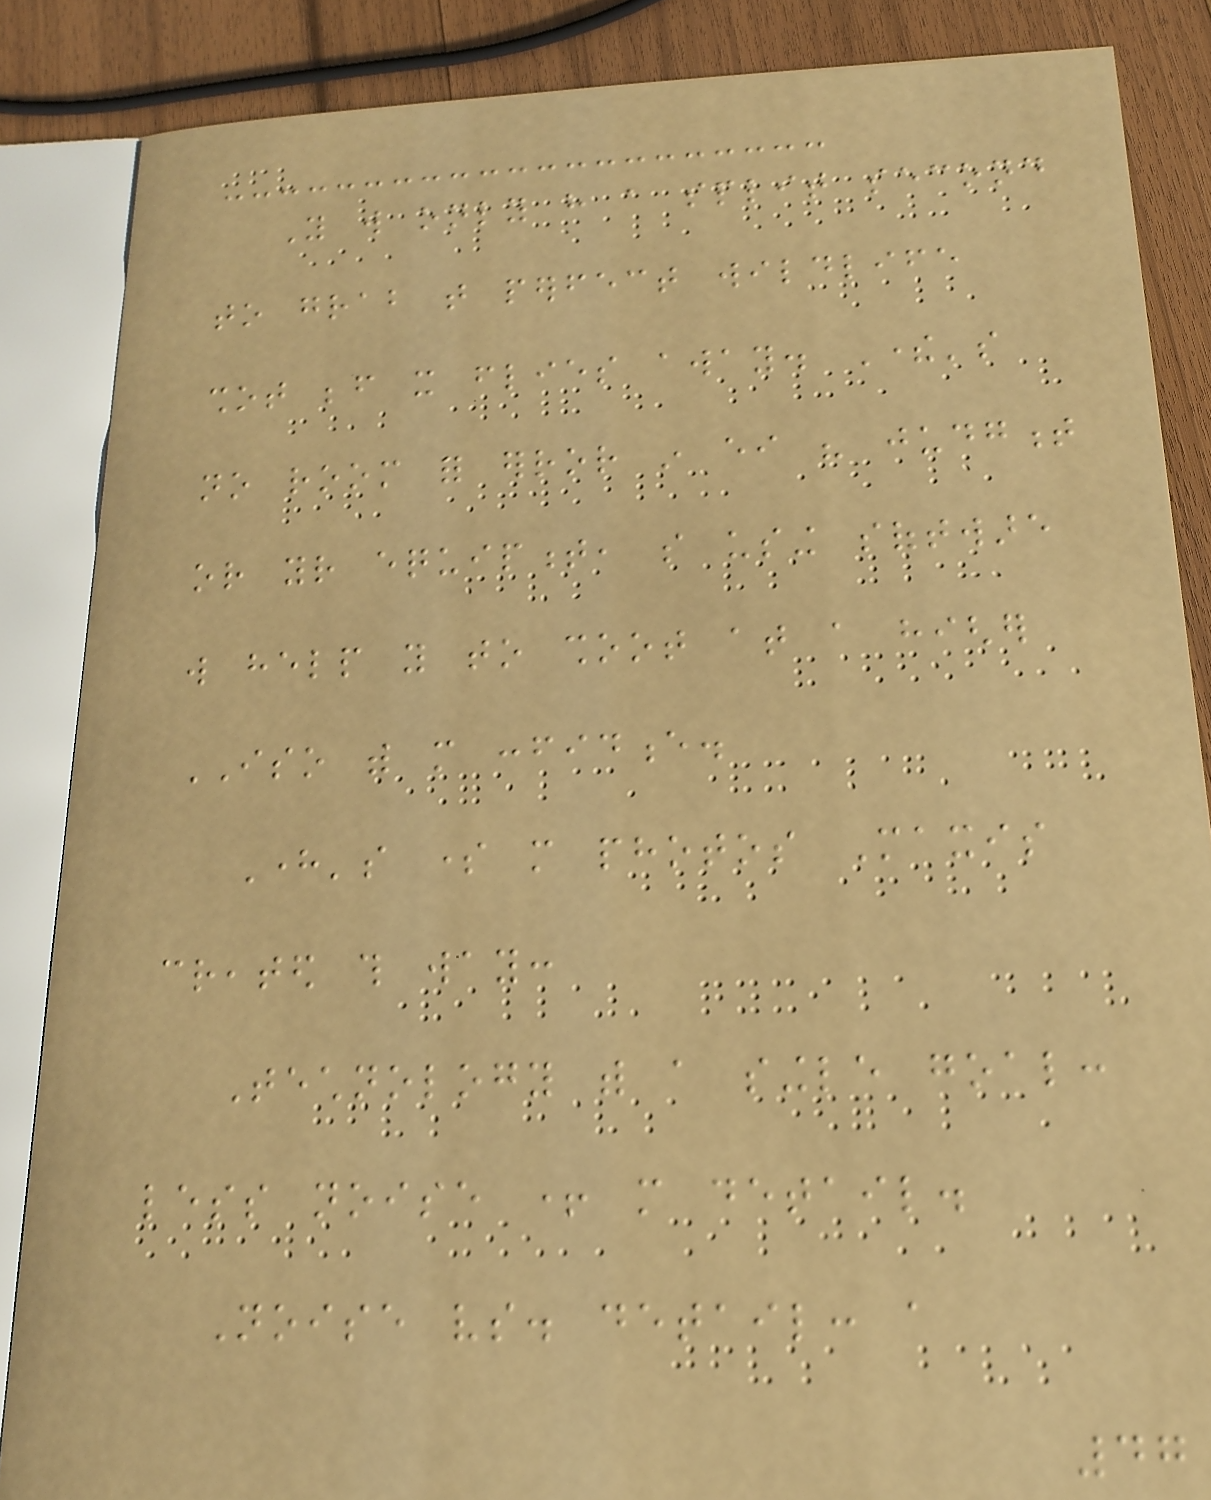You will only have a split second
to grab that perfect wildlife
shot before it flies away. There's
no room for error in either his judgment
or your equipment, so using software
will help you to shoot at a higher
ISO with more confidence.
Here's some more photos Maxis
created this way:
Technology with a single goal:
less noise + more detail.
Noise vs. detail: a
47
